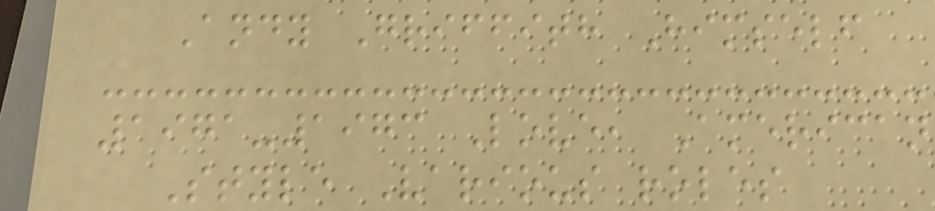Andy Griffith Himself
1971-1973 Love, American
Style Various roles
